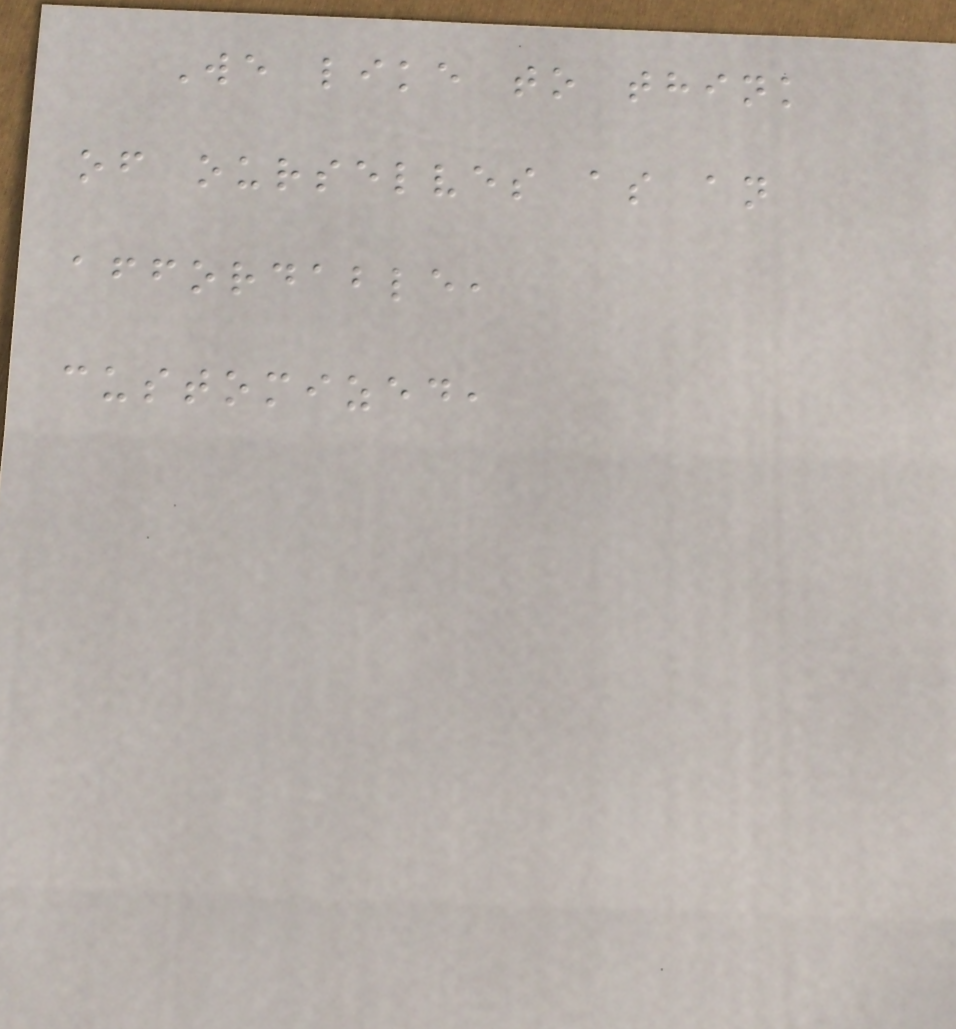We like to think
of ourselves as an
affordable,
customized,
